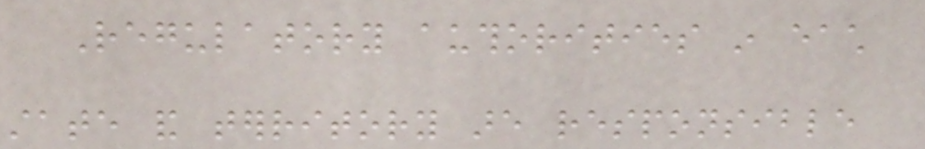Regulatory authorities in each
state and territory are responsible
